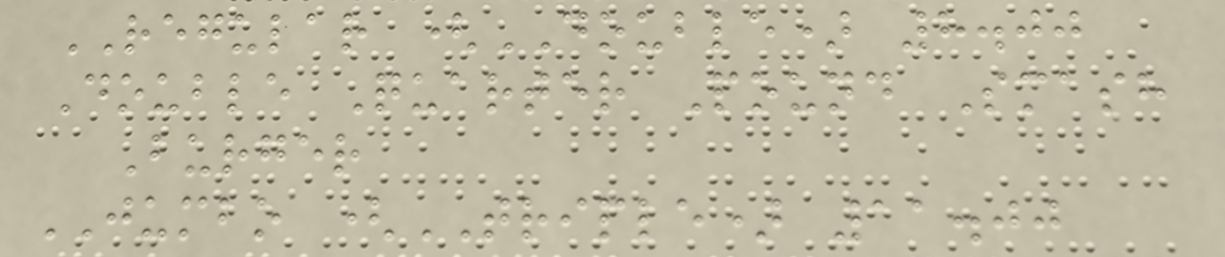REGULAR (DOUBLE) 8.00
Double Quarter Pound Smash
Burger
JUMBO (TRIPLE) 11.00
